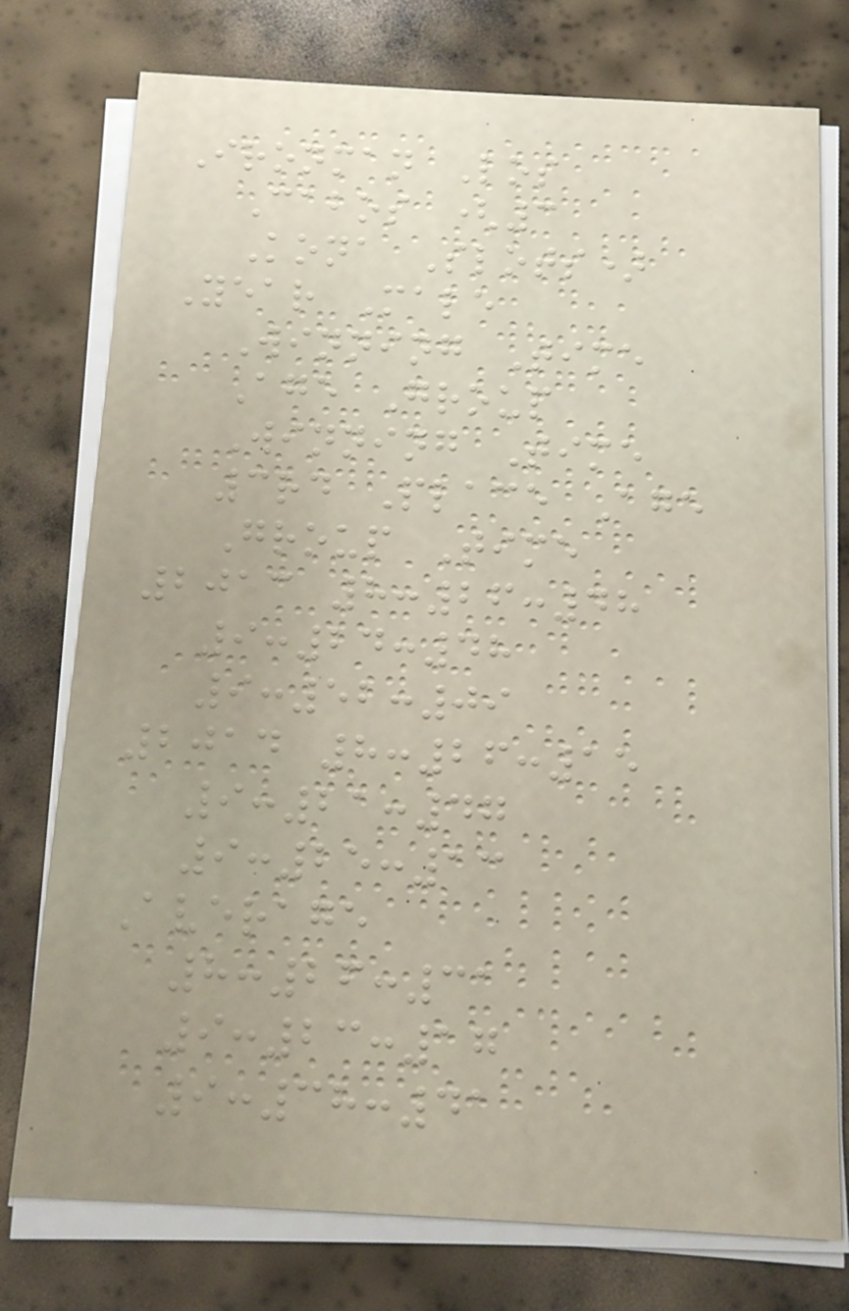Ironman Los
Cabos (3
Kona Slots)
Year Male
Winning Time
Age Group
Winning Time
3rd Place Age
Group Time
2013 8:26:48
9:24:48
9:52:09
2014 8:26:15
9:21:47
9:25:13
Average
8:26:31
9:23:17
9:38:41
